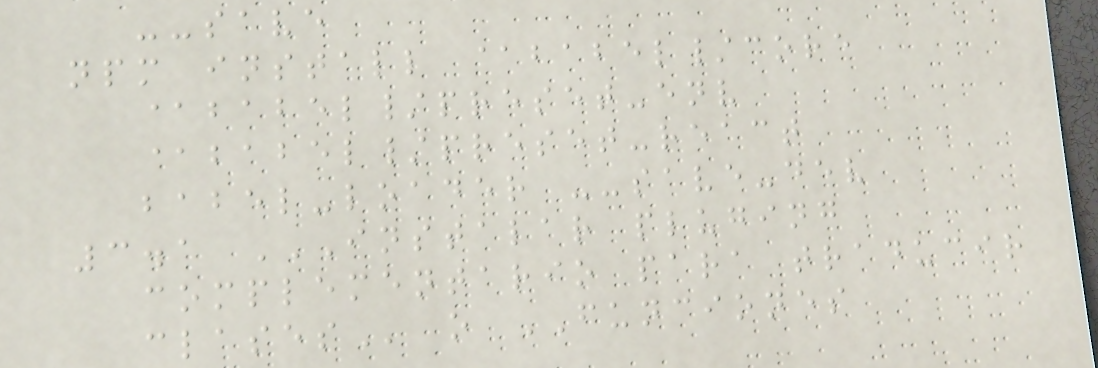--save
npm install @babel/core
@babel/preset-env
@babel/preset-react
babel-loader --save-dev
3.1 INSTALAR PLUGING
COMPLEMENTARIO PARA TRADUCIR
CLASES o FUNCIONES
